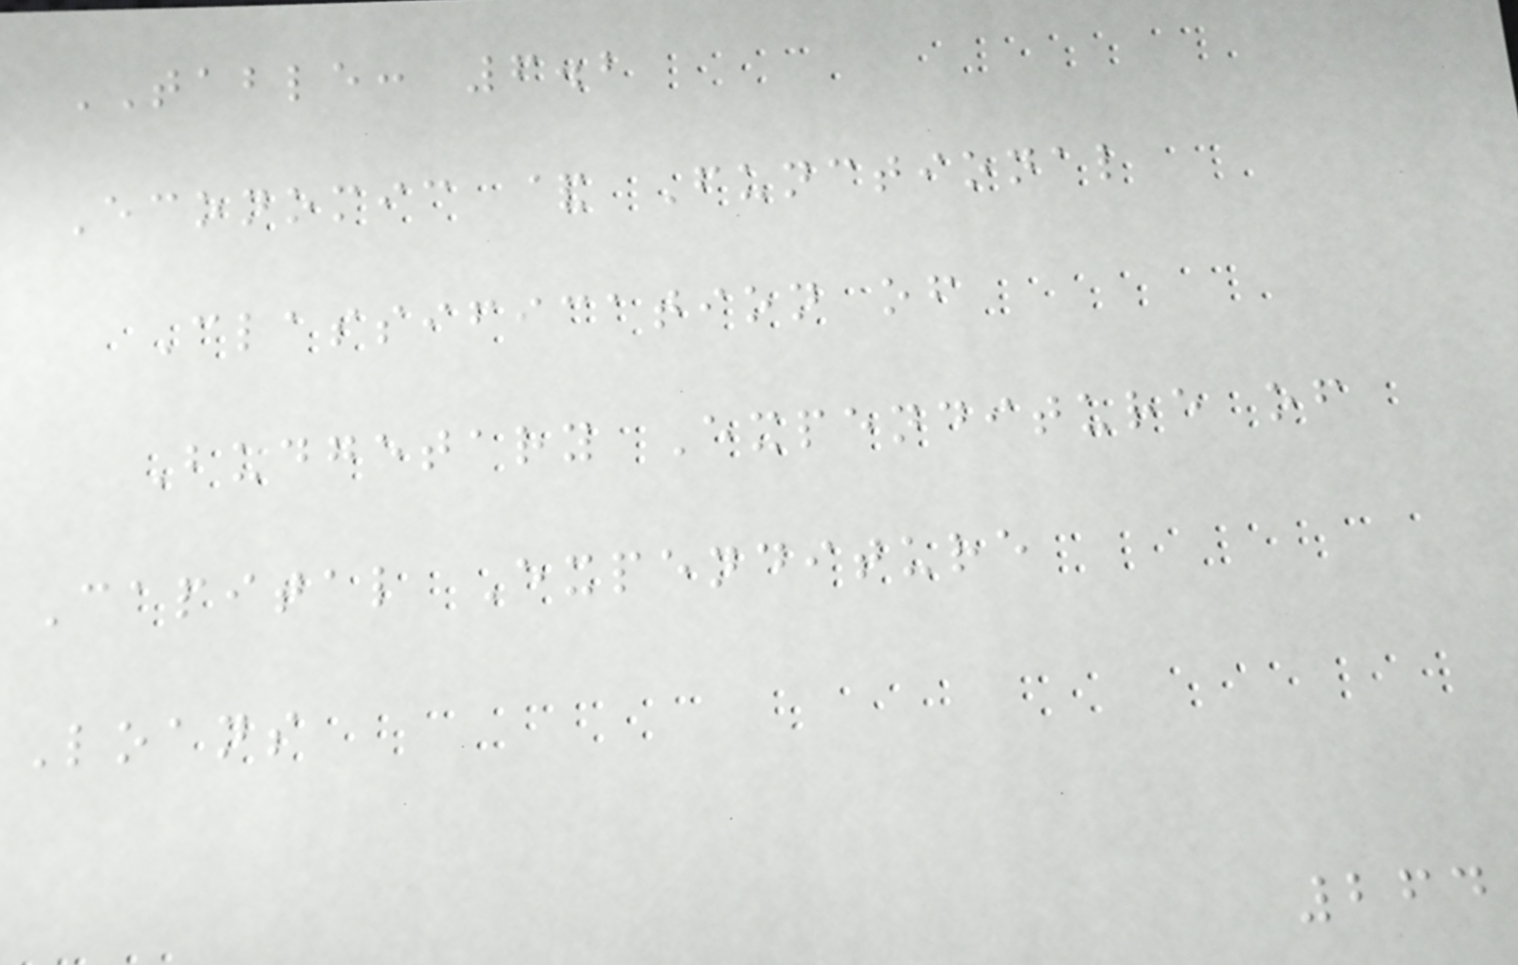TABLE: 6.2
Economic & Functional
Classification of
Budgetary Expenditure of
Capital Expenditure
Loans
264
